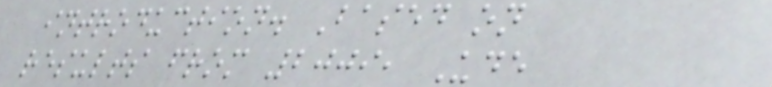introduction. Based on
results from 2009, Ude
